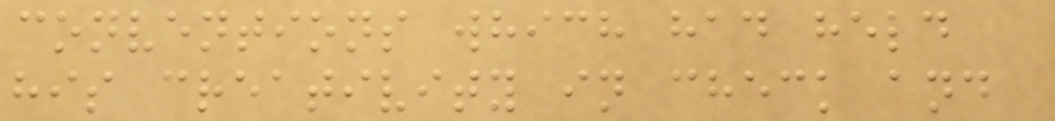conventions which had held
his creativity in check and
